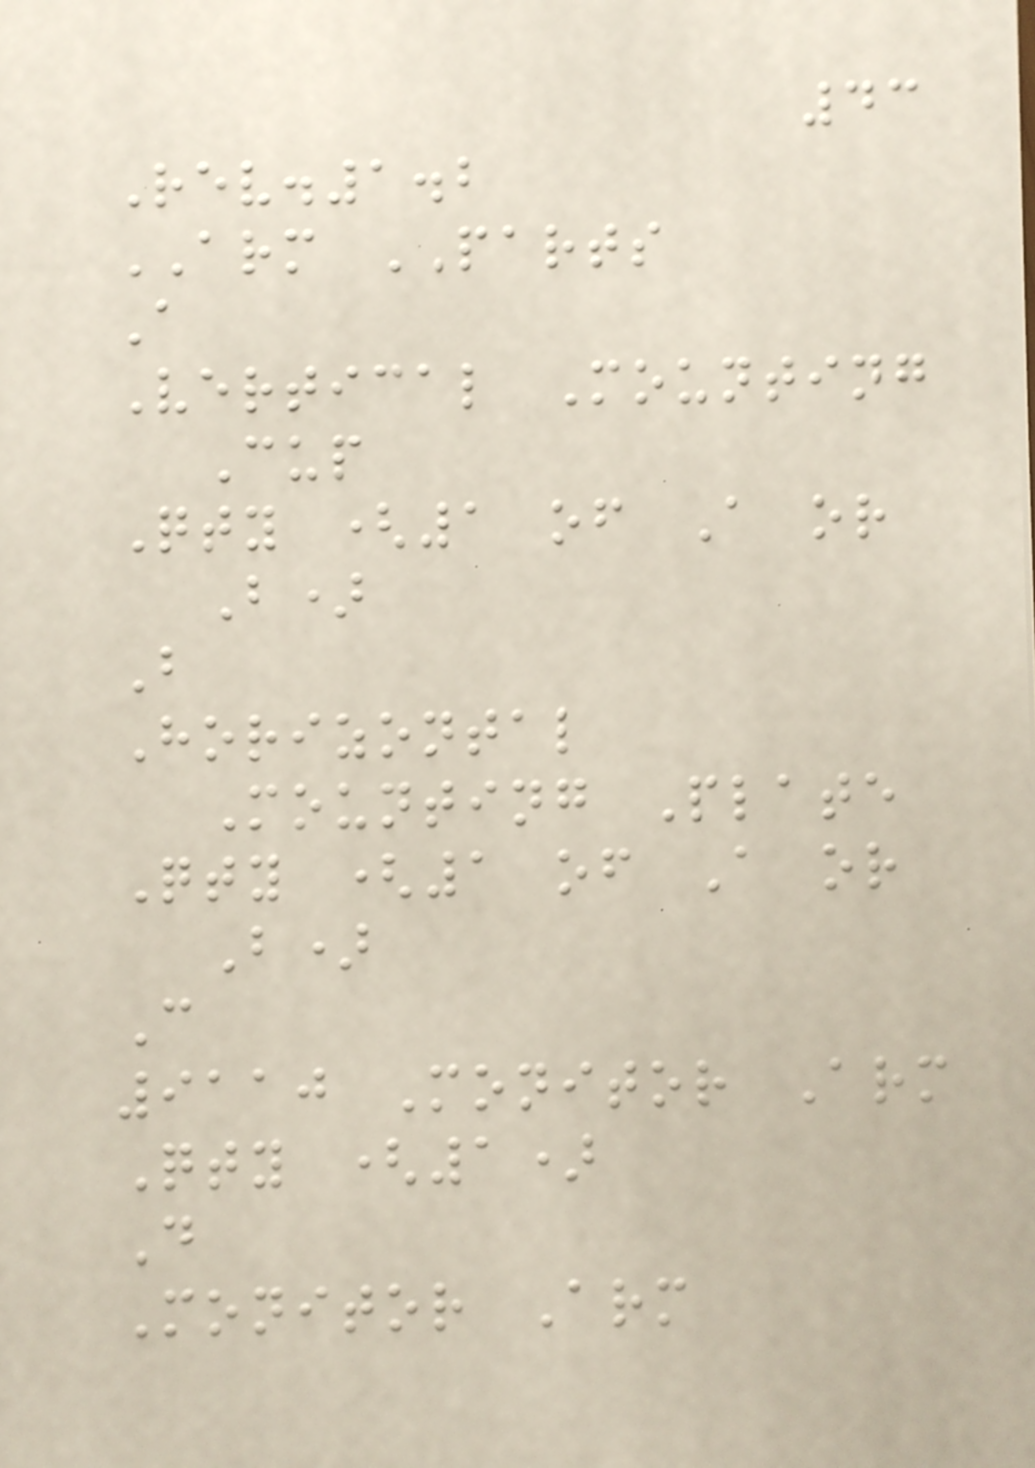43
Rev.1.2
ARM PARTS
A
Vertical Mounting
Cup
Qty (1 of A or
B)
B
Horizontal
Mounting Plate
Qty (1 of A or
B)
C
9110 Monitor Arm
Qty (1)
D
Monitor Arm
